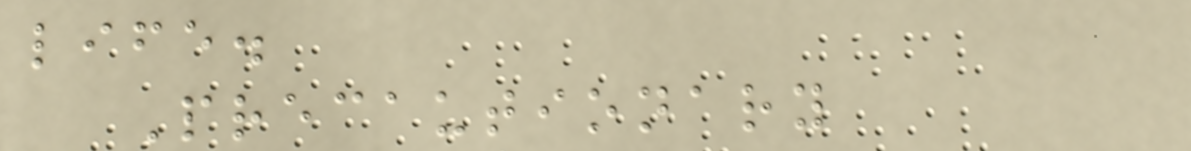life.
Precautionary
